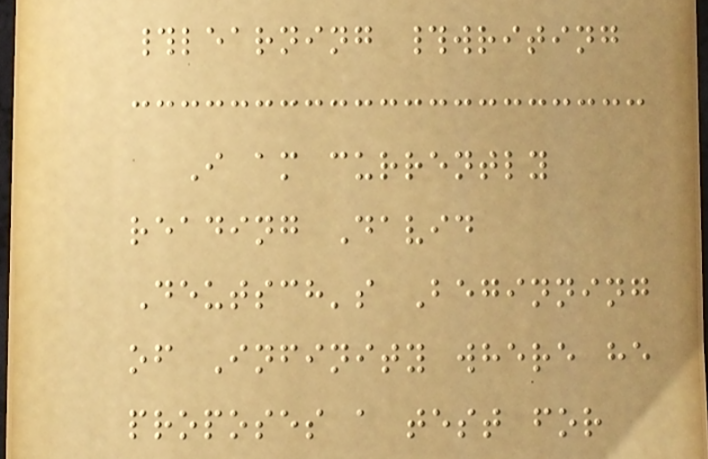#learning #writing
I am currently
reading David
Deutsch's Beginning
of Infinity where he
proposes a test for
